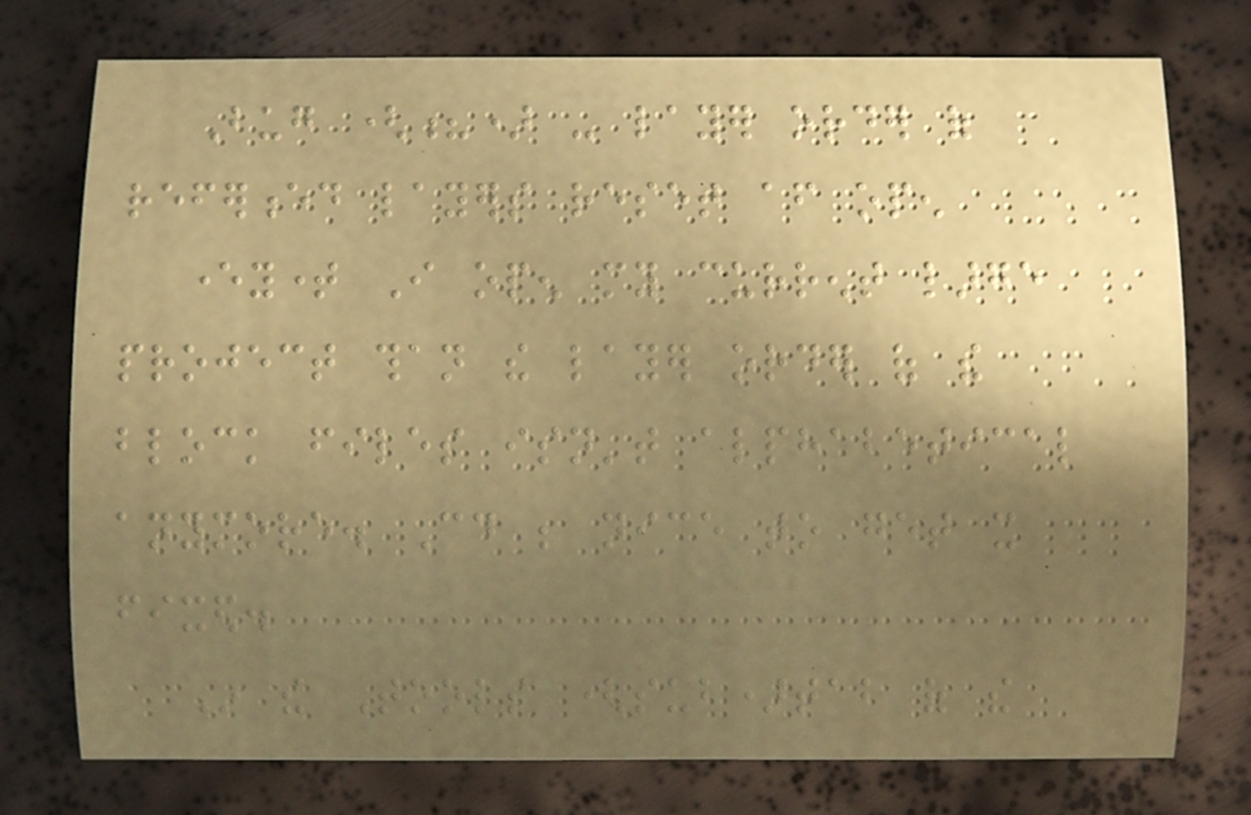Bug (?) - layer order of
referenced layers reset after open
everytime I open my current large
project than the layer order of the
block files isn't alphabetical
anymore. Could be nice to get it
fixed.
In the Tools (sub)tab of the
